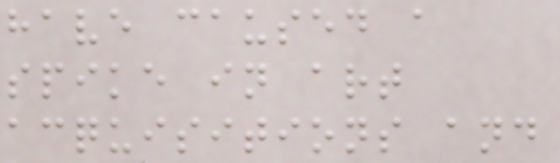have caused a
spike in art
acquisitions and
